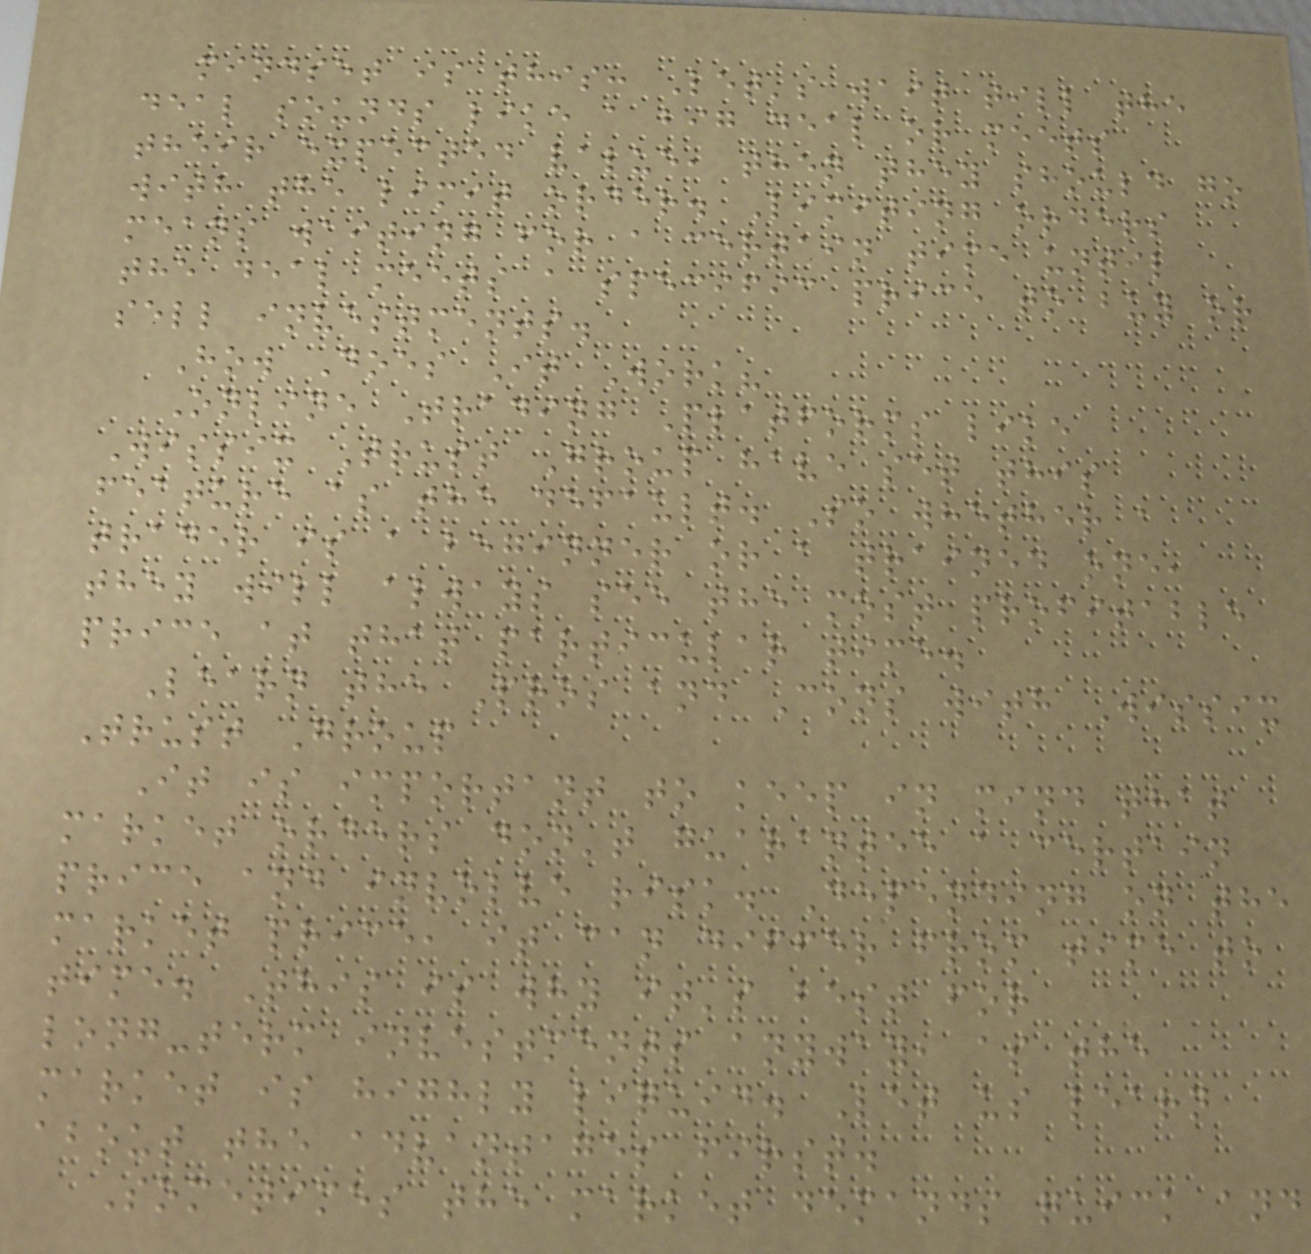mindset is this: Let's wait till the
deal sounds like a big deal or meets
their expected value, then they should go
with the limit order. Limiting orders
means waiting for a certain time until
the deal meets a specific price to buy or
sell investments.
How Does It Work?
Online Trading Platforms like
Wissix Trust Group have set this
feature as the default. So whether a
trader is a beginner or a trained one,
they will always see the most profitable
price at that particular time.
Learn the Pros and Cons with Wissix
Trust Group
It is important to keep in mind that
market orders don't guarantee a certain
price and involve risk. Depending on the
market price, it can differ from time to
time. This is why it's best for
long-term investments anyway, as the
market is highly liquid. Let us learn
about the advantages first.
Sometimes the market demands quick and
